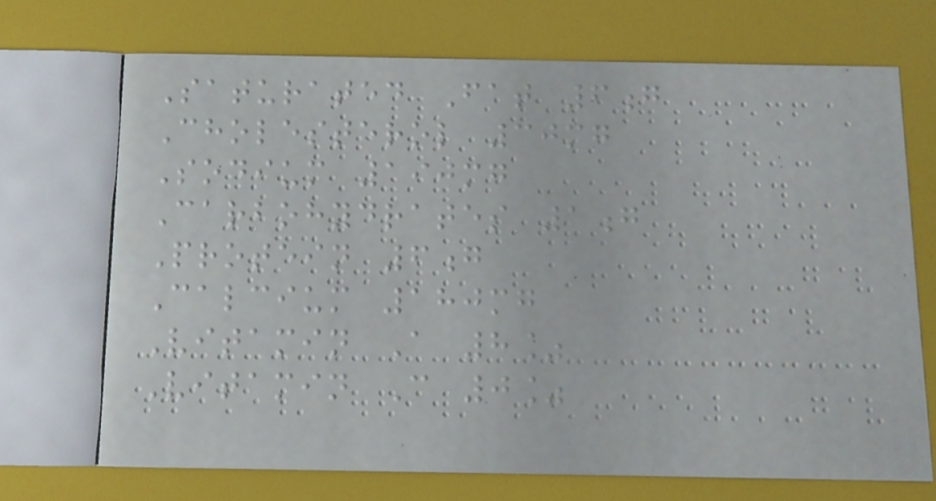Saturated Fat 6g
Cholesterol 30mg
Sodium 190mg
Carbohydrates 1g
Protein 6g
Calcium 180mg
Vitamin A 8%
Vitamin C 0%
